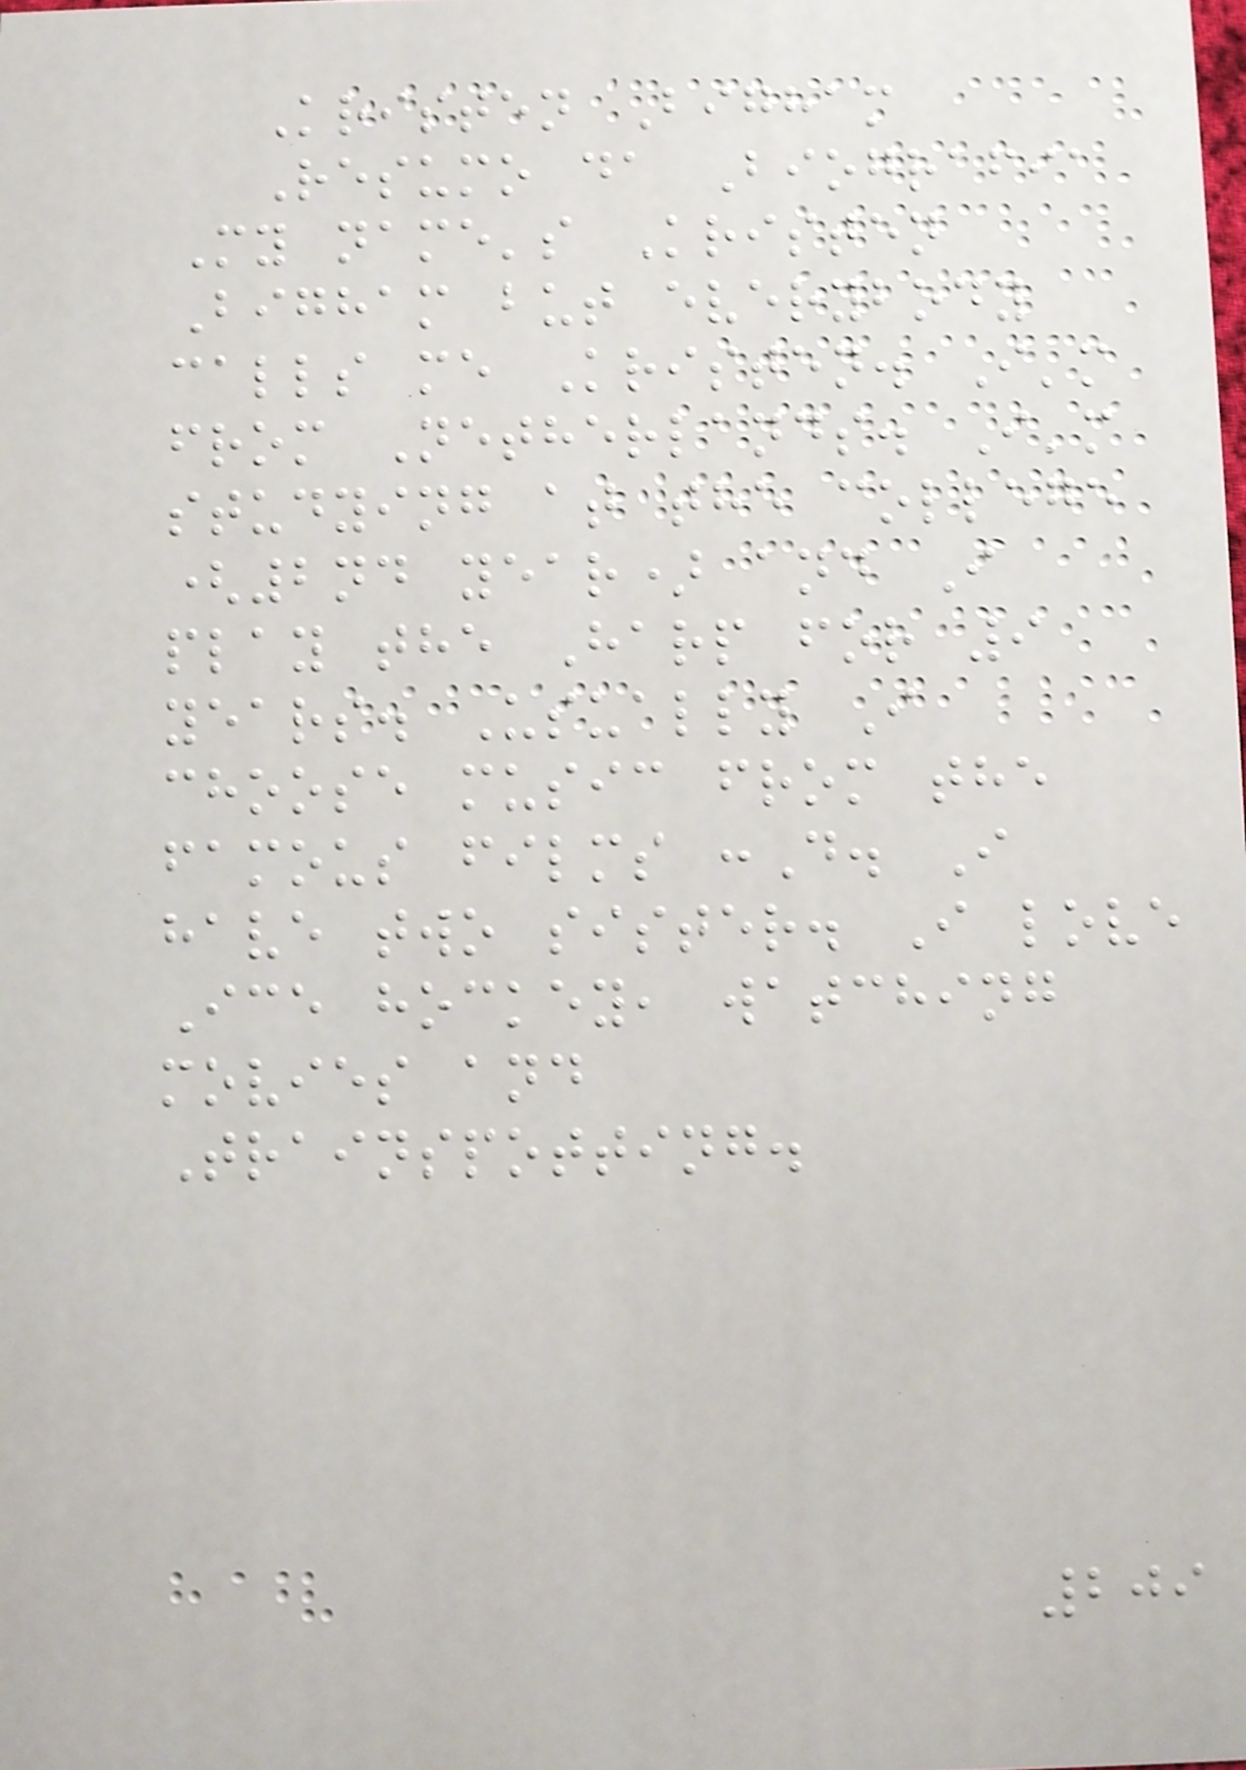Kristen Bigham
Resumo da Biografia
My name's Kristen
Bigham but everybody
calls me Kristen. I'm
from Netherlands. I'm
studying at the college
(2nd year) and I
play the Harp for 9
years. Usually I
choose music from the
famous films :D. I
have two sister. I love
Ice hockey, watching
movies and
Trainspotting.
209
